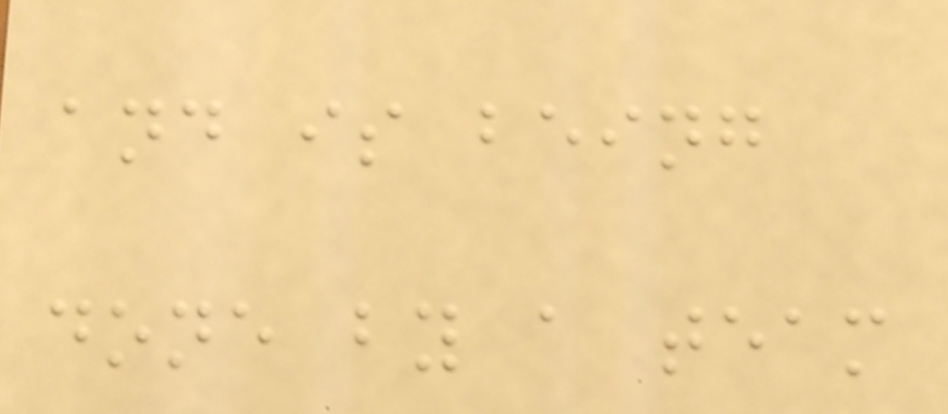and is being
done by a team
